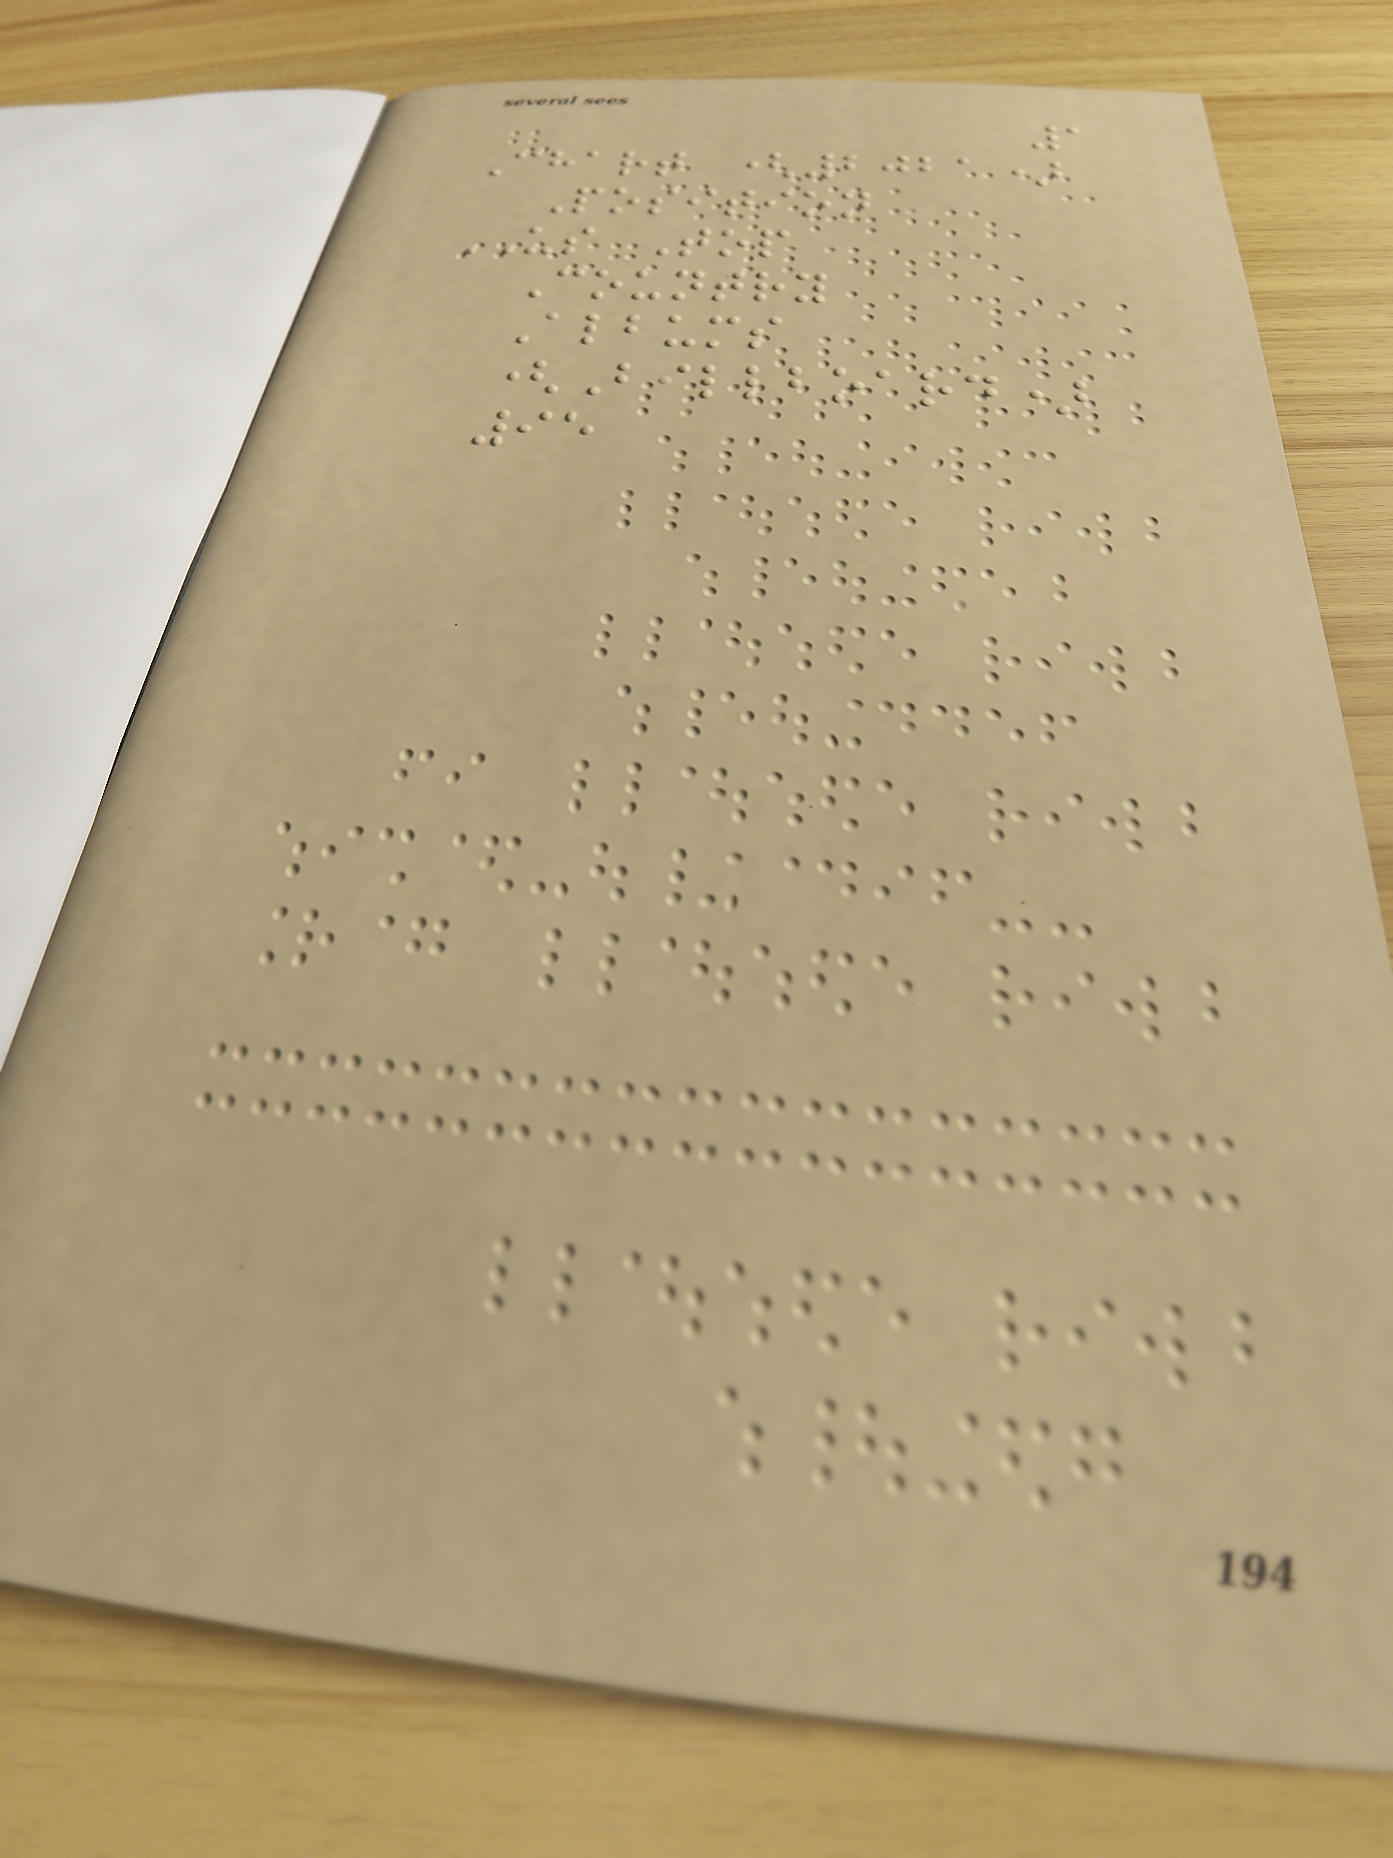1
Chart (2021)
Position
US Top
Country
Albums
(Billboard)
95
